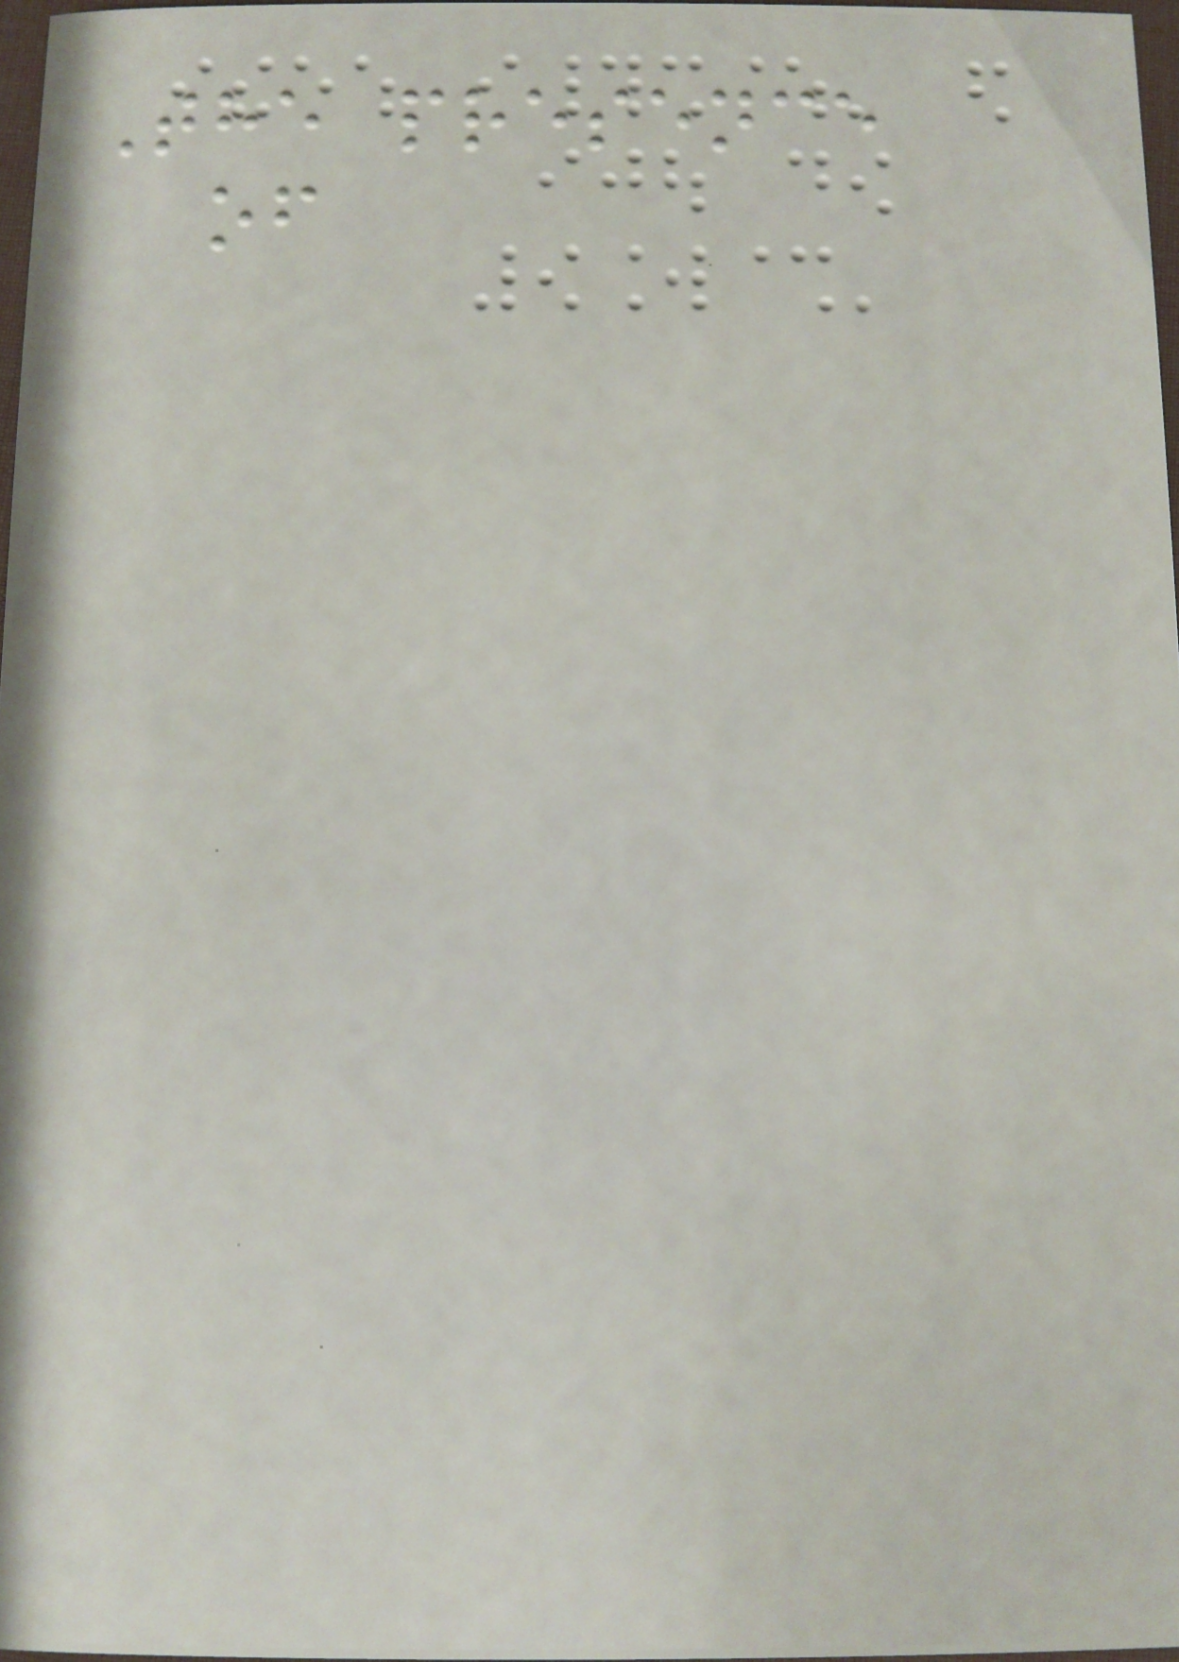The presence
of
